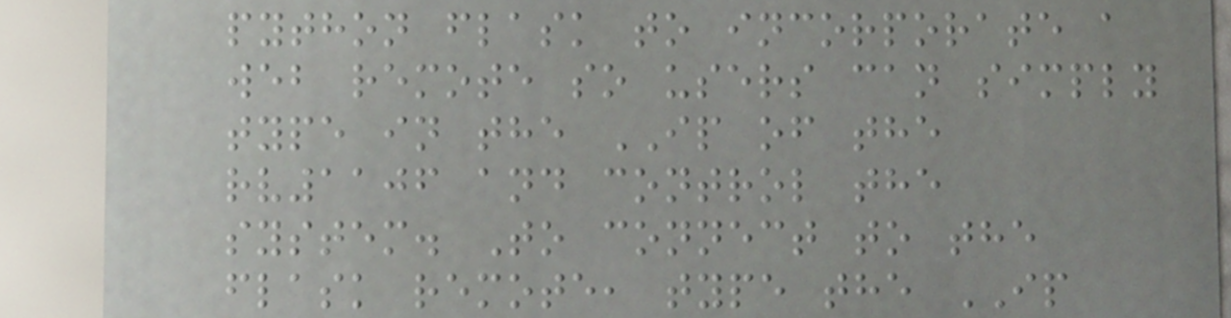python flask to incorporate a
web remote so users can simply
type in the IP of the
rv1106 and control the
system. To connect to the
flask remote, type the IP
